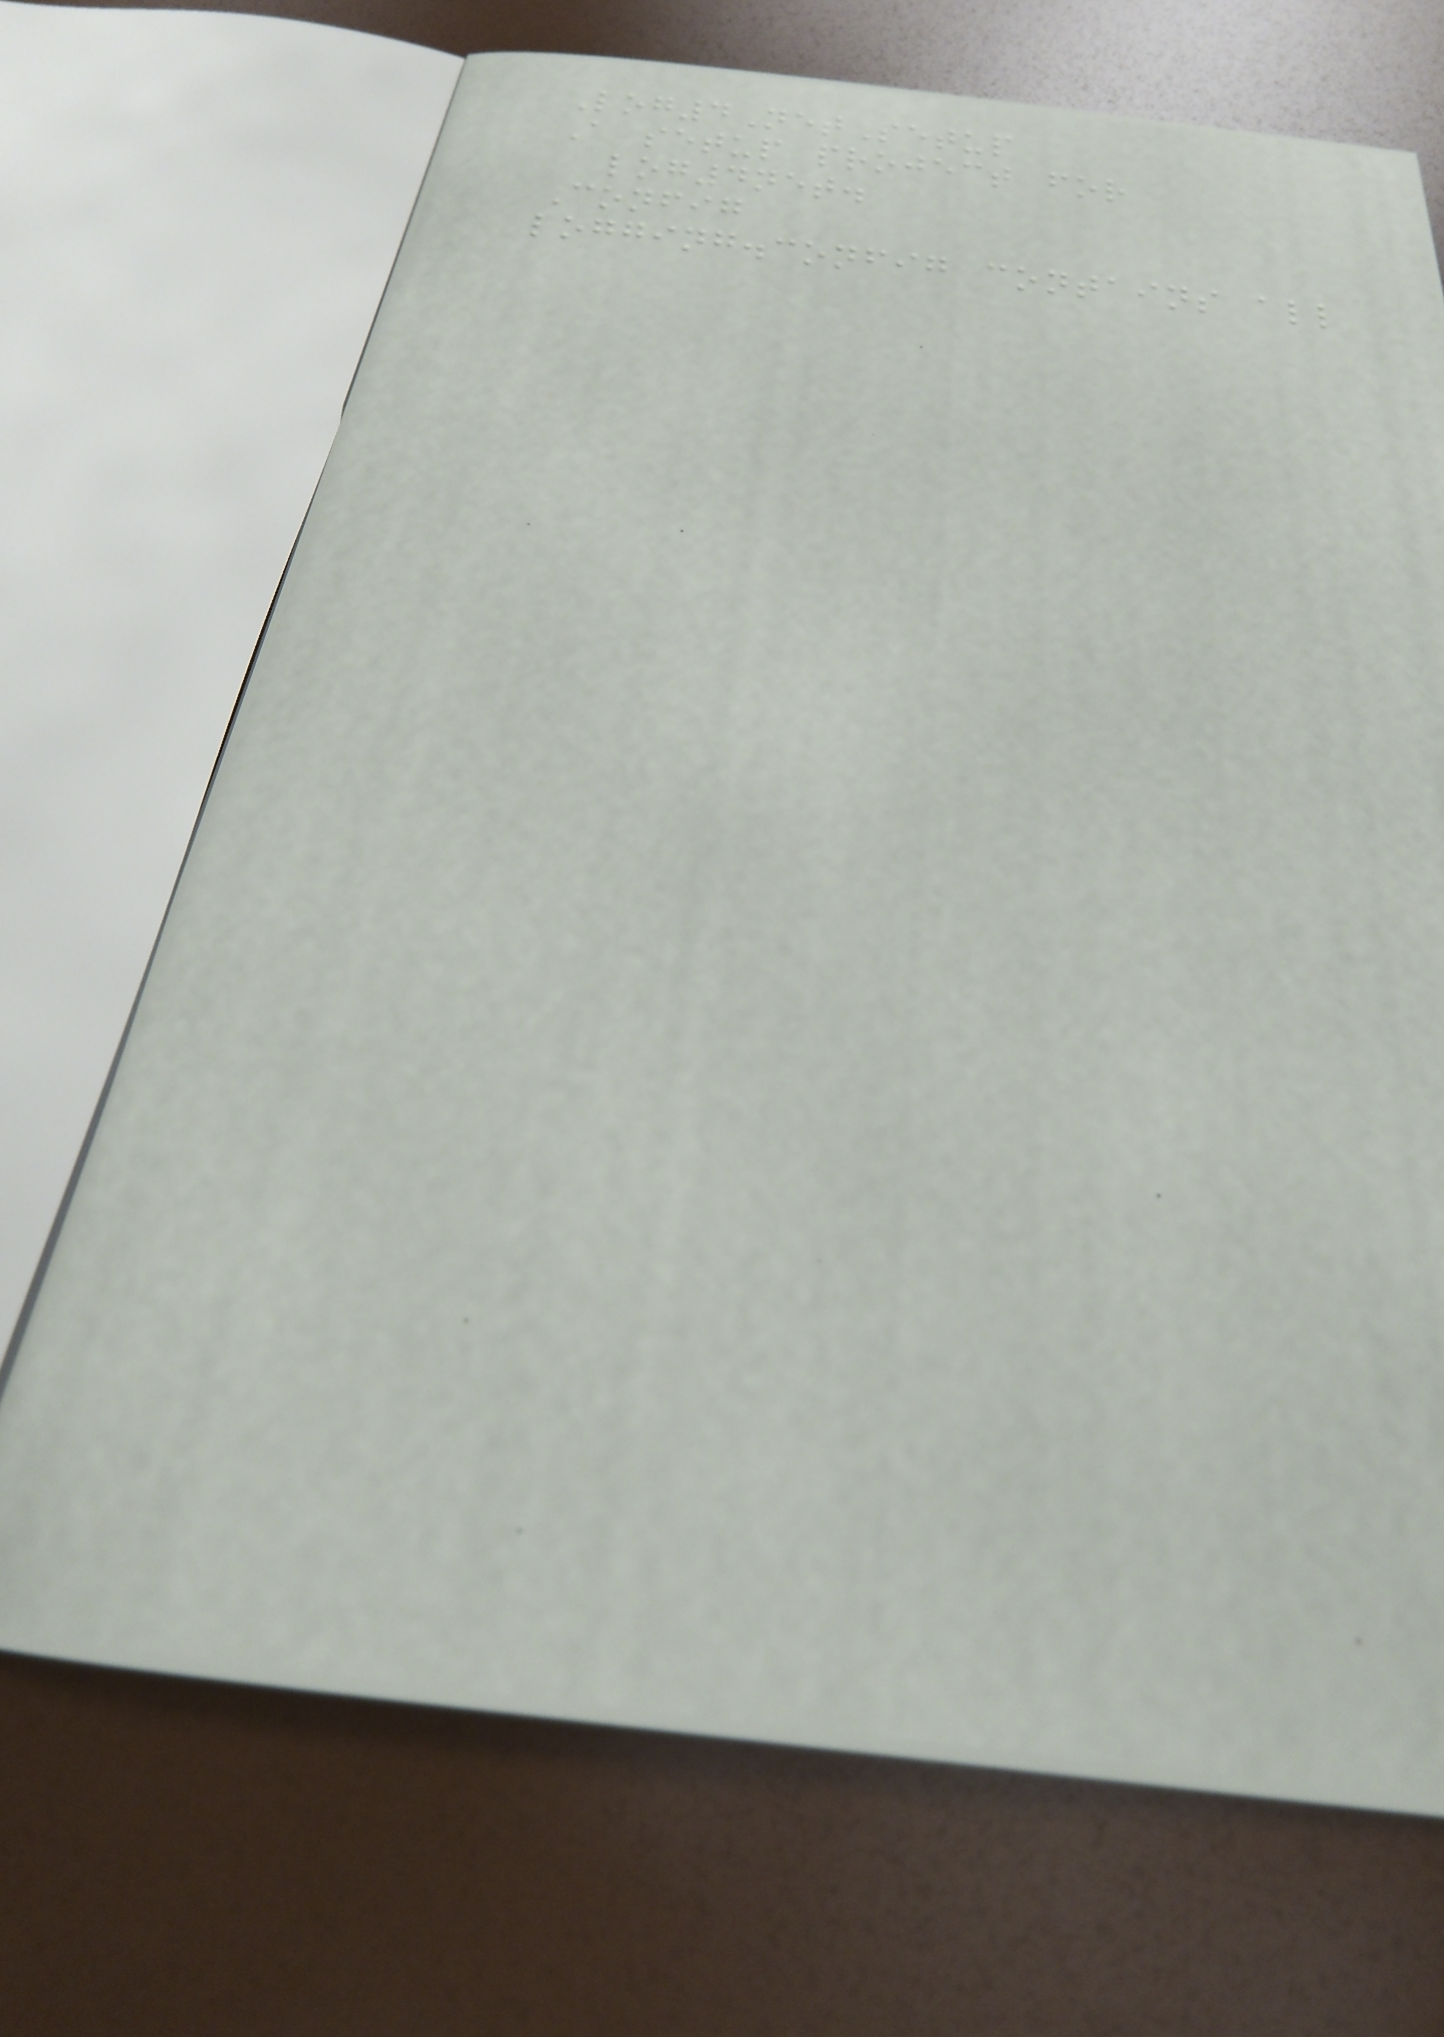Log4NetSetup
A setup project for
log4net.
Config
logging.config contains all
